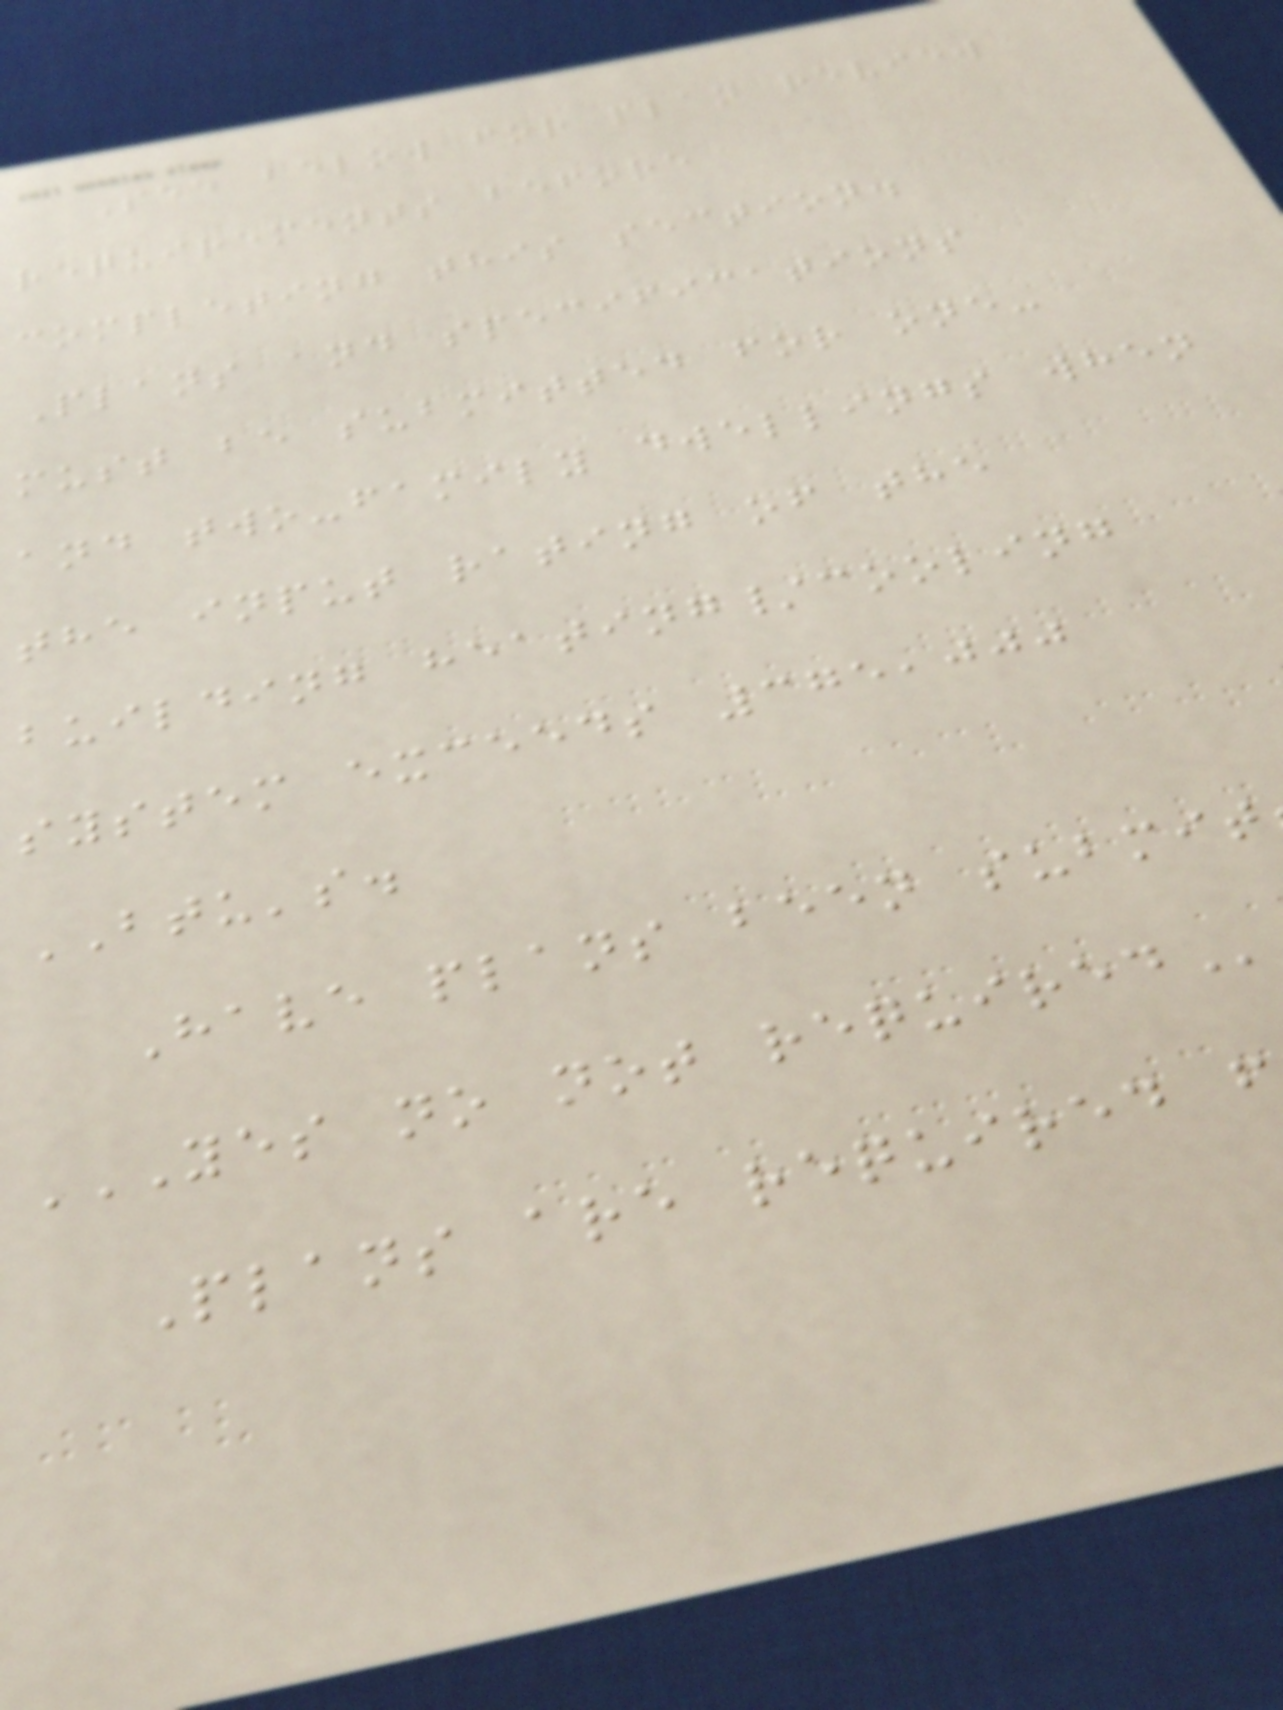See below for plan review
requirements before
completing this section.
Plans and specifications
must be submitted for one-
and two-family dwellings when
the input rating of the
building heating/cooling
system exceeds 375,000
BTU's.
Have plans been submit
YES NO NOT REQUIRED
Plans are required f
